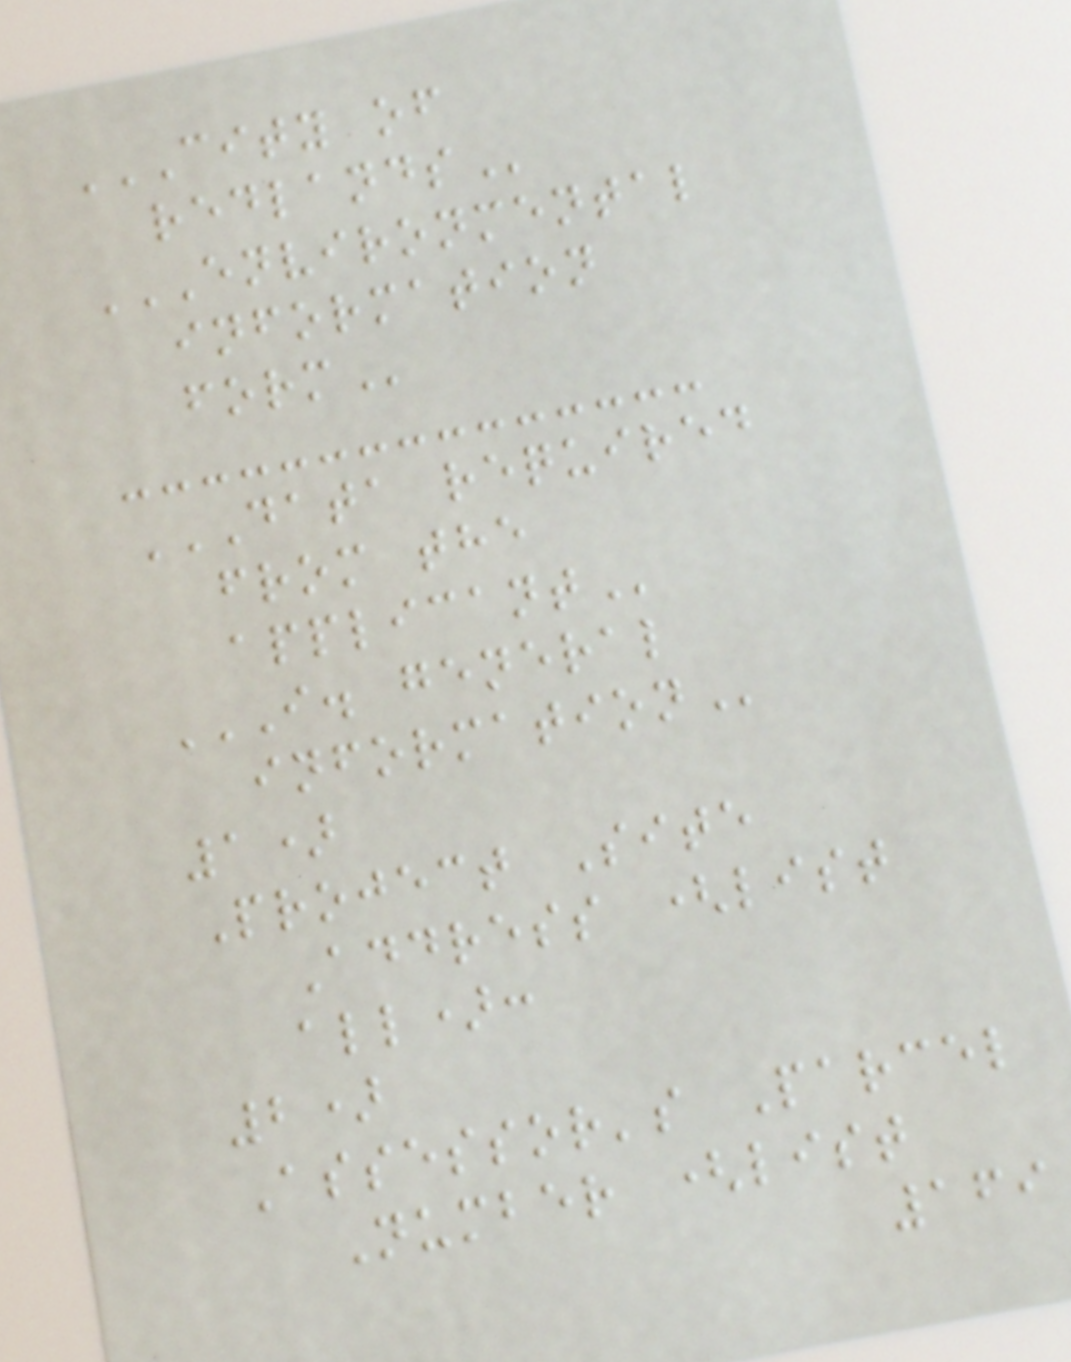CITY OF
REDLANDS
ENVIRONMENTAL
INFORMATION
FORM
DATA REQUIRED
FROM THE
APPLICANT
I. GENERAL
INFORMATION
1)
Project Site
Address (list
all):
2)
Assessor's Parcel
Number (list
169
